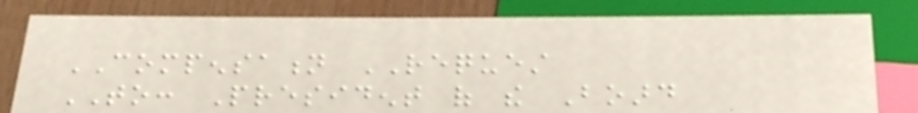COMPENSATION REQUEST
TO: President of the Board
